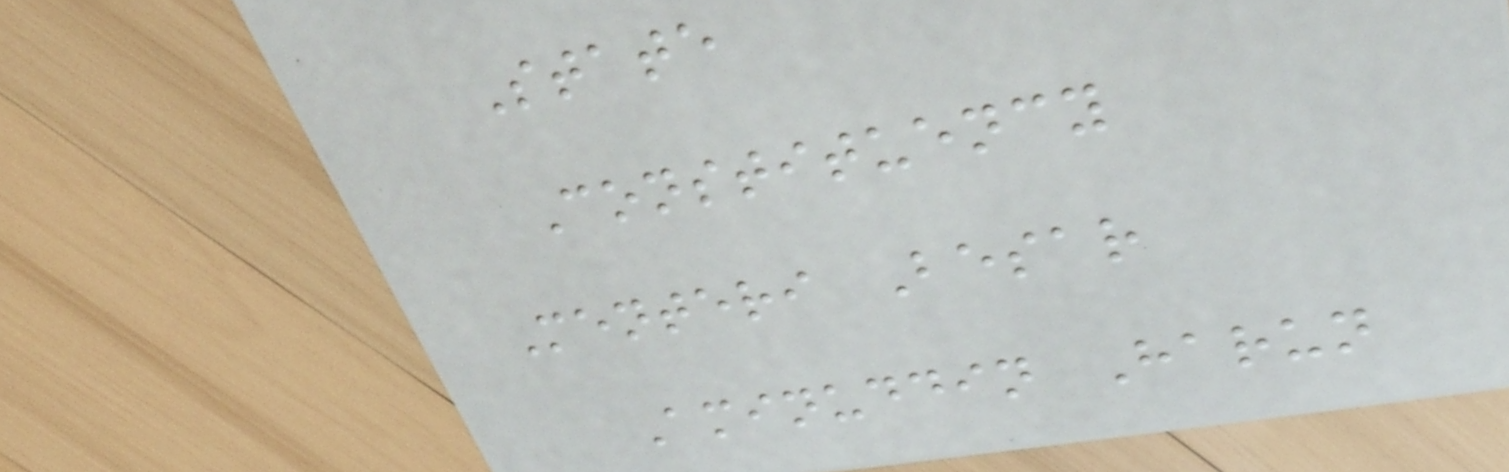State
Constituency
Menteri Besar
Aminuddin Harun
